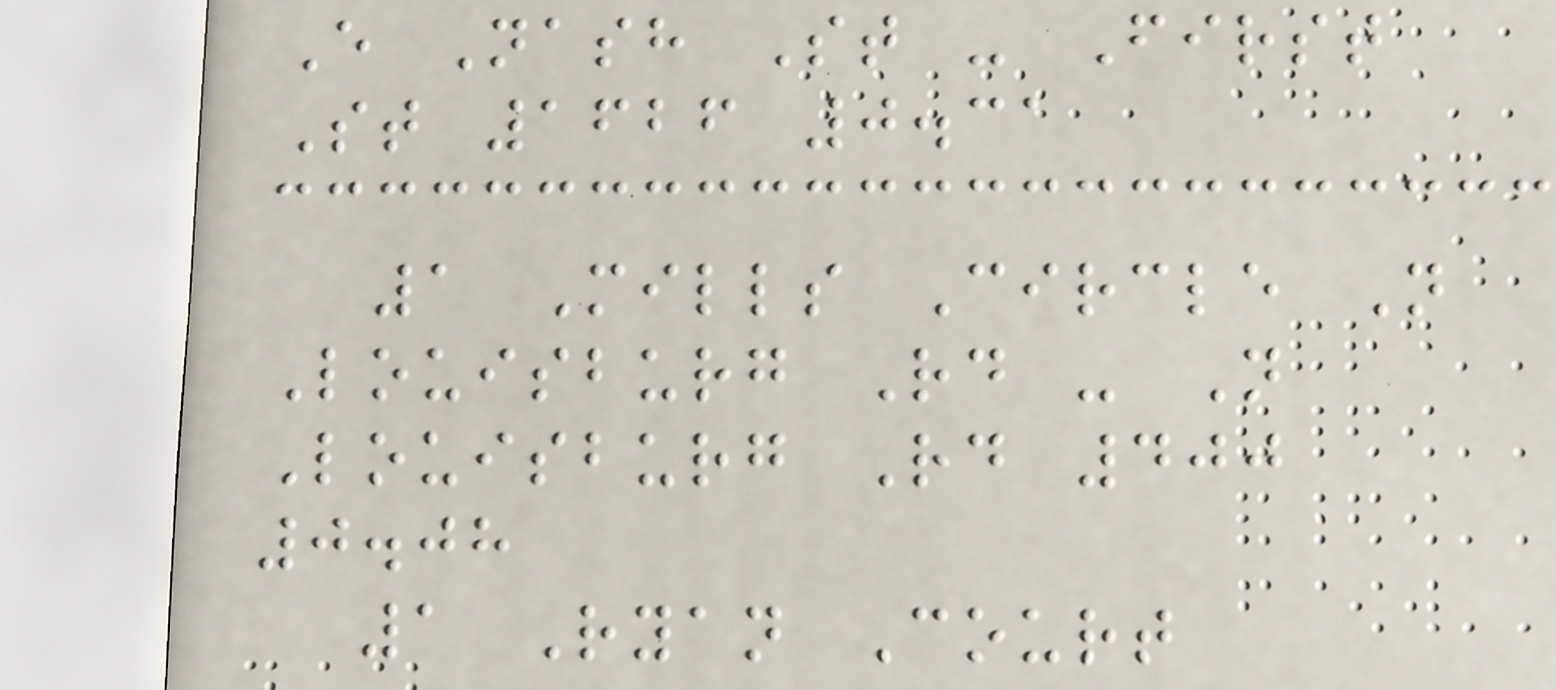E Nash St - First
St 1626 0.31
1 Mills Circle N
Louisburg Rd - N
Louisburg Rd 400
0.08
1 Ryan Court
